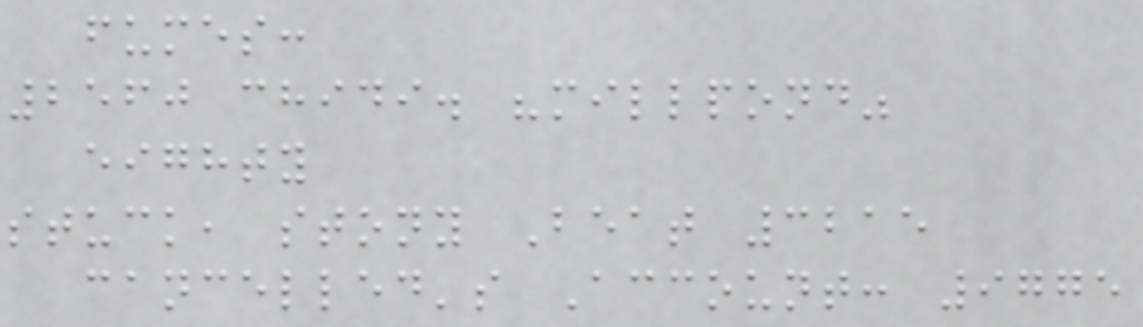fumes:
2560 chidi. "millpond"
eighty
stuck, stony Beat 3215
cancelled's Account: 9775
